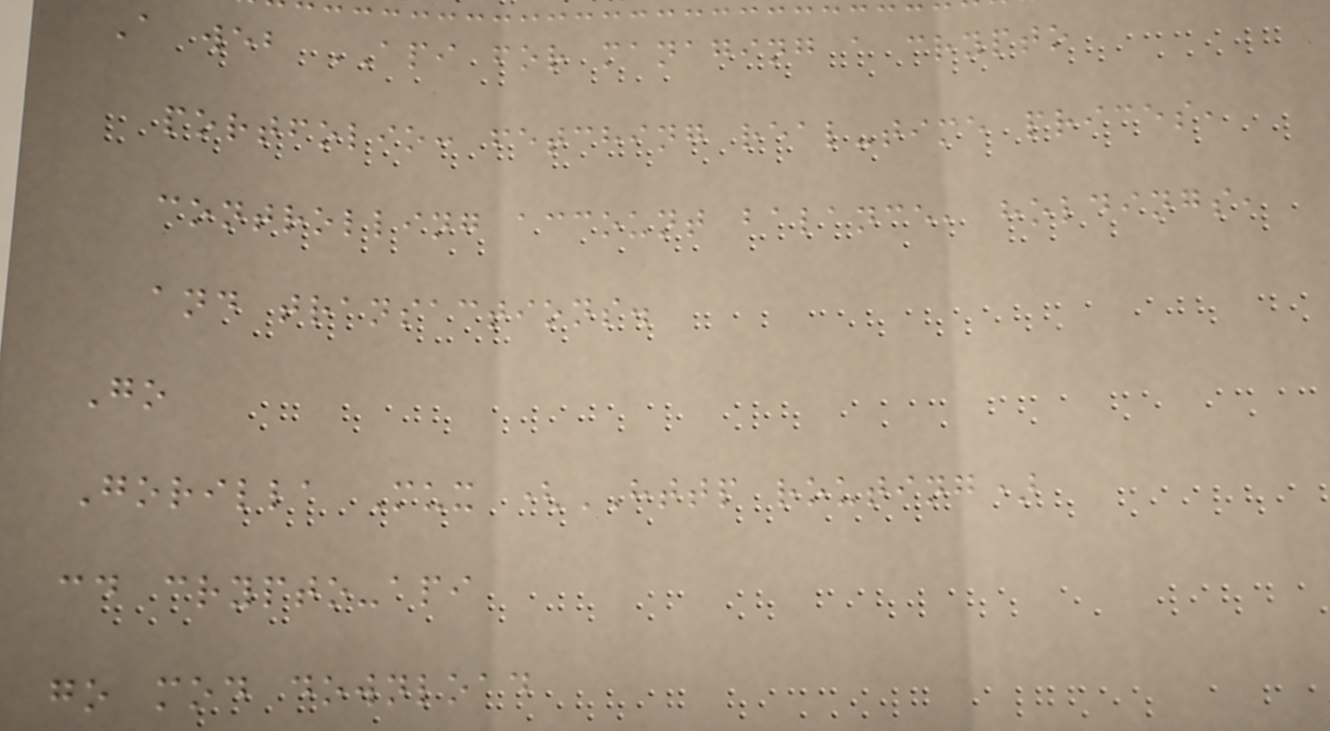A web API for managing a crypto
portfolio: fetching real-time prices,
controlling account balance, holdings,
and transactions.
Go
Gorilla Mux (HTTP routing)
cd crypto-api
go mod download
